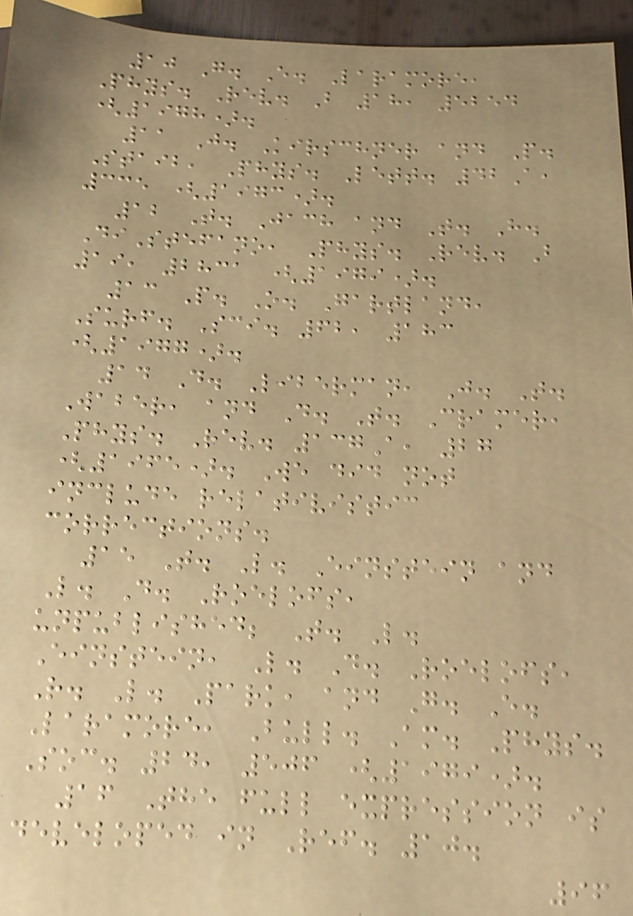10 G. E. Laramore,
Phys. Rev. B 18, 5254
(1978).
11 J. Kirschner and P.
Staib, Phys. Lett. 42A,
335 (1973).
12 T. Jach and T. H.
DiStefano, Phys. Rev. B
19, 2831 (1979).
13 P. O. Gartland,
Surf. Sci. 62, 183
(1977).
14 D. Liberman, J. T.
Waber, and D. T. Cramer,
Phys. Rev. 137A, 27
(1965). We did not
include relativistic
corrections.
15 T. L. Einstein and
L. D. Roelofs,
unpublished; T. L.
Einstein, L. D. Roelofs,
R. L. Park, and G. E.
Laramore, Bull. Am. Phys.
Soc. 24, 506 (1979).
16 The full expression is
developed in Ref. 10.
96
